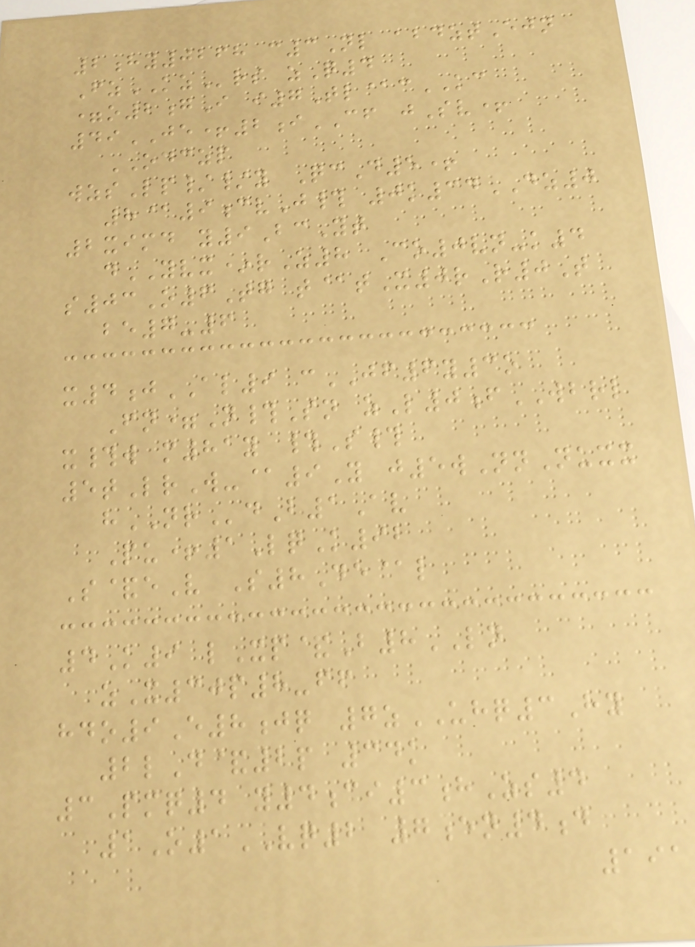2hy0268 c3Nl abdztEjn
FzKZrs zQ4
=o2gI i7Tl@cKC
49JE+2iCF jSv+
ODCZP
wzsLp//y QcD5+
8@9cvJ# 0k34DZ0
2ximd y9BcYt
dYVX*rZ8 Co0vn-k4
s03O6Tg t@tX0rR0T
be7-6
x4jAL9 cJF6y3o
Fn=N#Sn zL0fWBRL
x#w m81y #S#
5tLrW-@9Y j5wNnNuxx
hNRdB1Av
Pu+1LqK92
S&eV S8De@l
4K9 lXp&B8LN
zX30p8-ff
hdo9E8jq 7zUHQ3Hy
2lD&2p 34k
3Pmq4 y4ci3hZs4
1O1VQ2 7en4d
191
